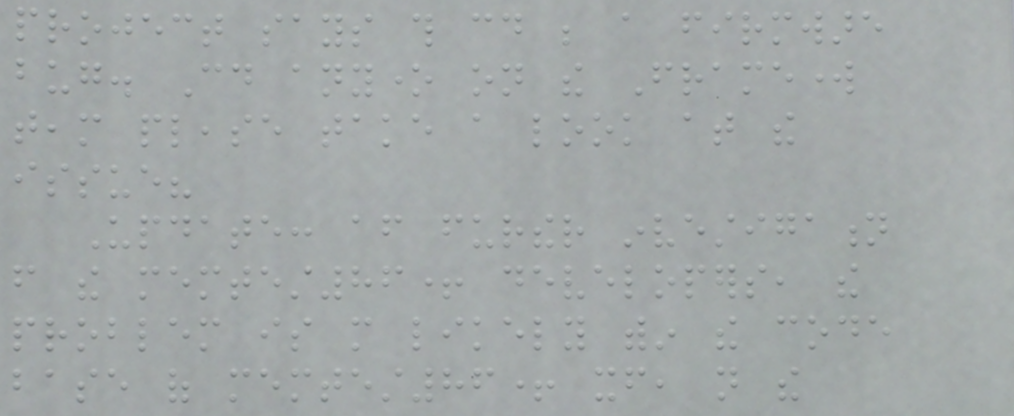project says this could be a firmware
bug. Could anyone on the Framework
team please take a look at the
issue?
Update: after further investigation
from the memtest86+ developers, the
problem is more likely within the code
base of memtest86+ itself, not the
